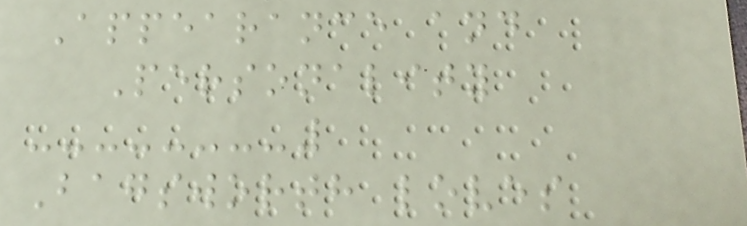Appearance and
Personality
Bagsworth loves
